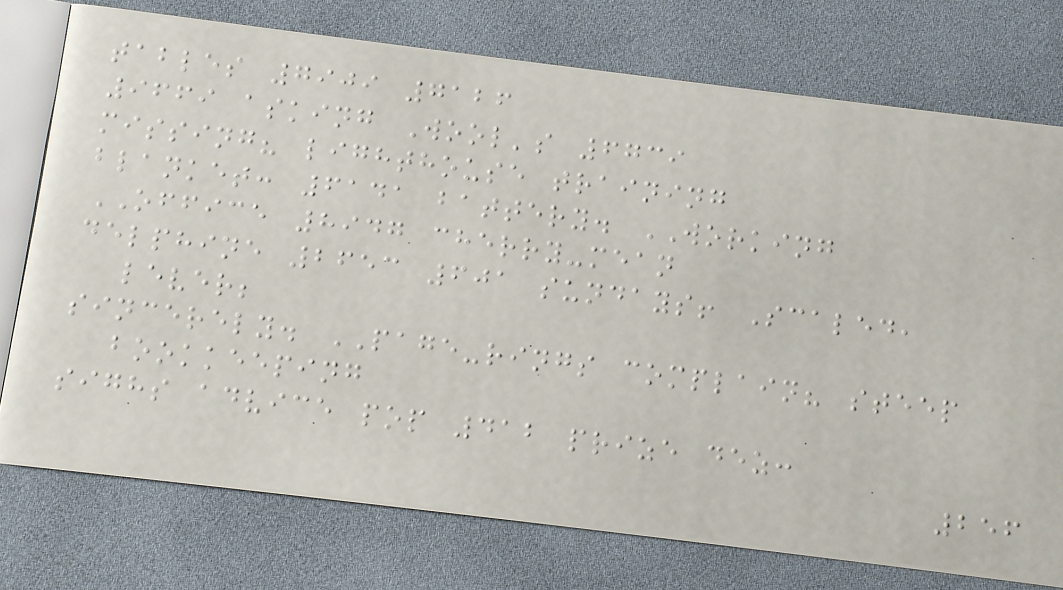tables 7909 7126
9669 asking Wool's 6739
missing? lighthouse training
blanket: 6141 battery. WORKING
OFFICE 8947 cherry-mean
delphine 2653 601 sundays! Scaled,
lever;
sincerely. PAGE-rings complain? steep
bookkeeping
sighs advice pop 412 prize dez:
256
